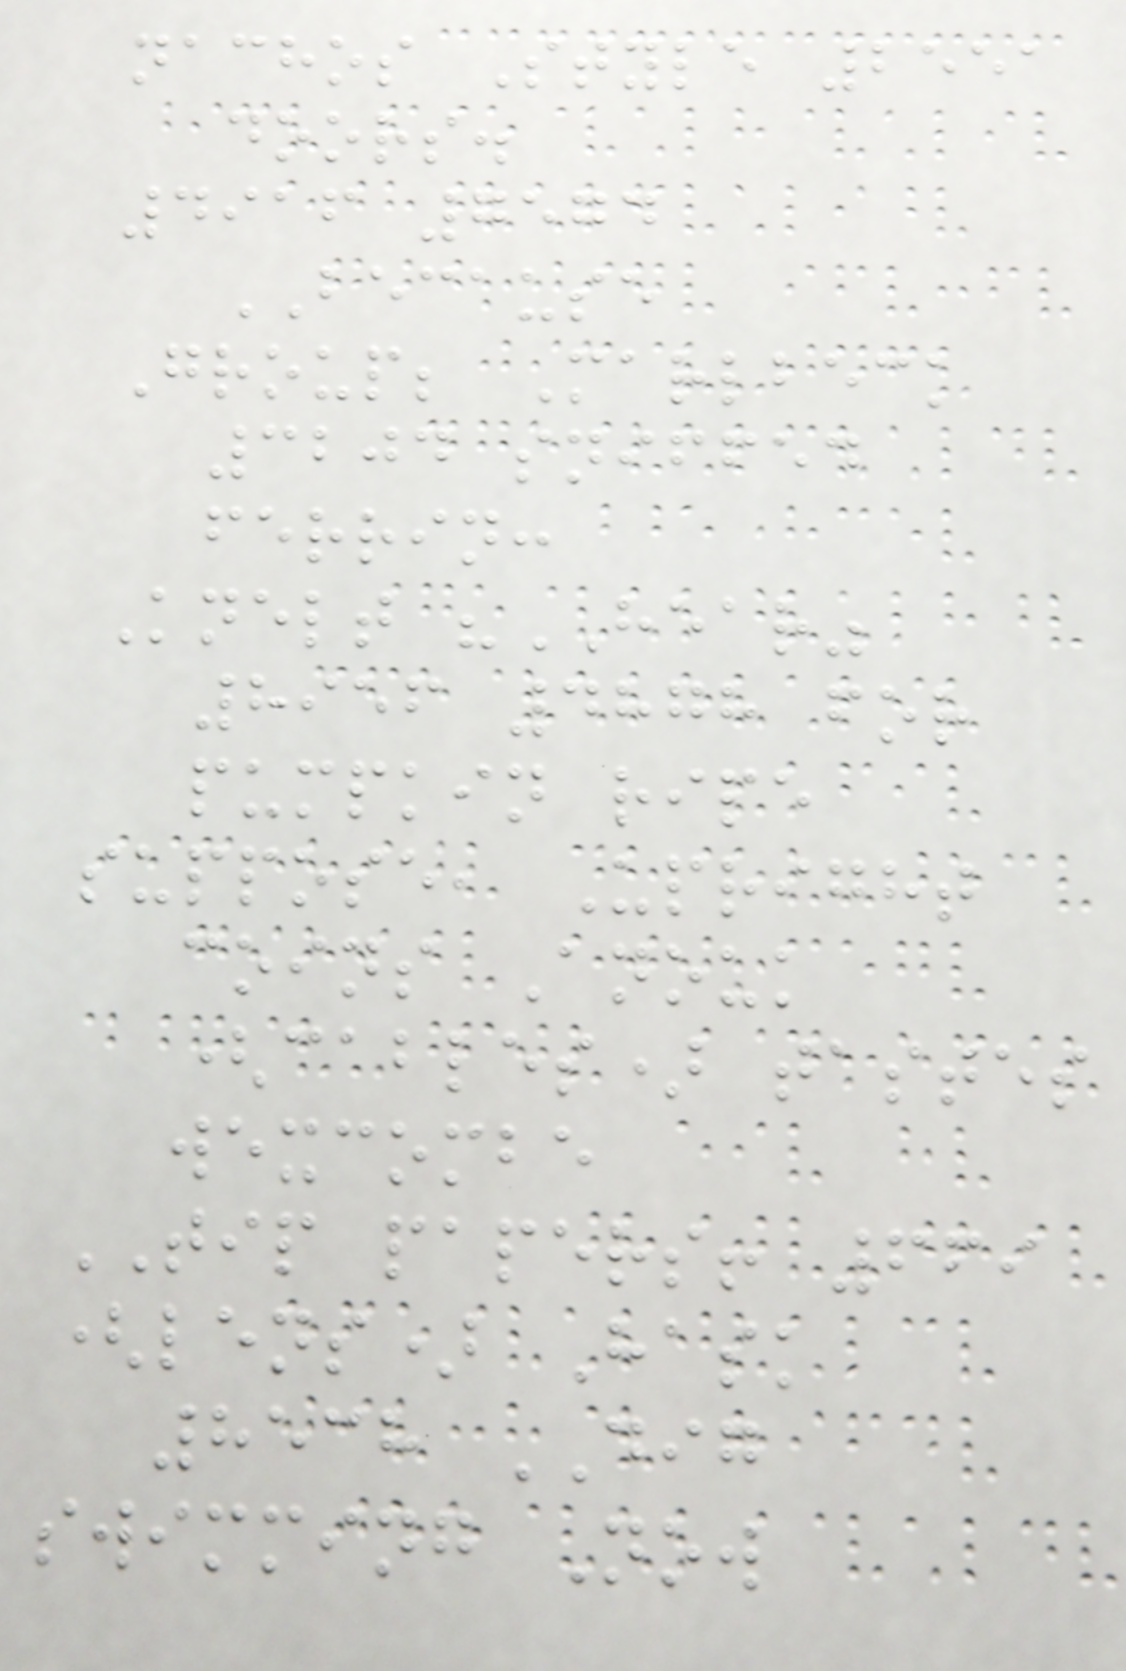nachos Style 2551
doors.
4916 7574
BECAUSE
Group; Marlbeck
3204 sniffed
ferrin:
Knelt "HEAR"
8956 4878 for
pumpkin ripe
suppose, Upright
coins Anouk
(cables) tastes
wexcombe
TIP papers! 669
(lens) Hask
8538 DIG
swimming Now
